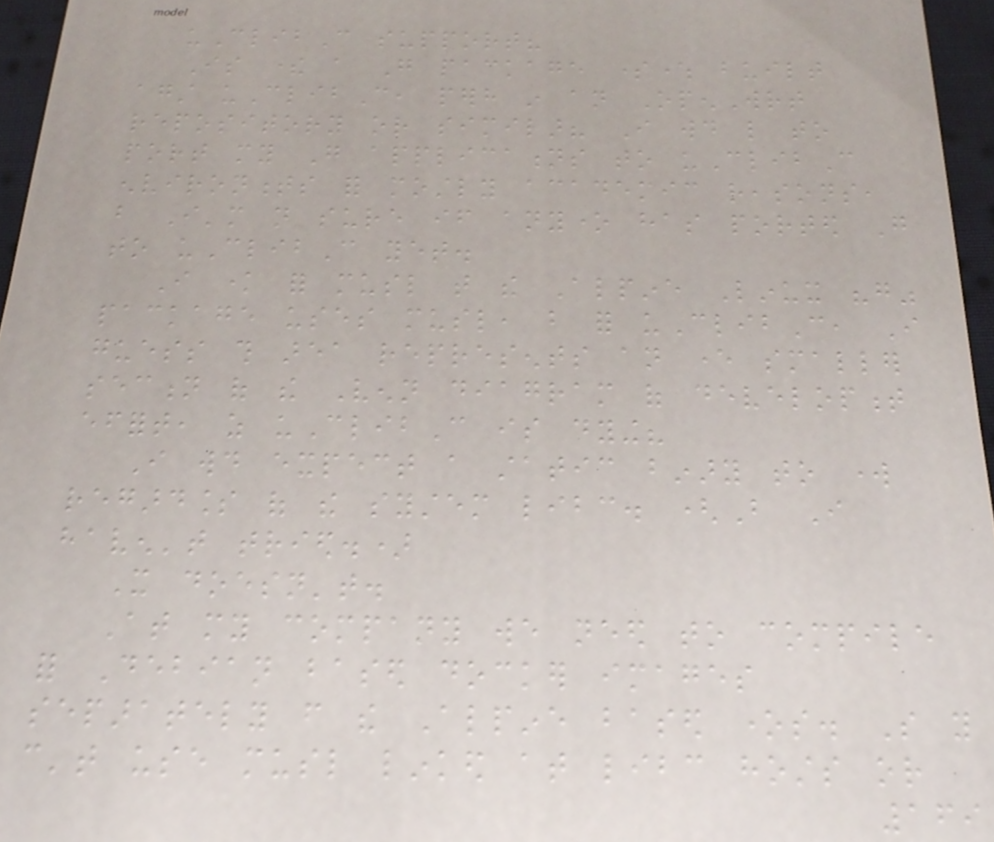uClibC support?
Is there a Go package somewhere built
against uClibC, perhaps in an OpenWrt
repository or similar? I would like to
port my Go applications to uClibC
environments for mostly academic reasons,
but I'm not sure if anyone has ported Go
to uClibC yet.
I know for musl that the Alpine Linux "go"
package uses musl, but for uClibC, I
guess this area represents an ever smaller
section of the Venn diagram of development
effort, as uClibC is dying?
I would expect a static binary to work
regardless of the system libc. (But I
haven't tried.)
It doesn't.
At my company we need to compile
for Debian based docker images
separately from the Alpine based ones. So you
can't use musl linked at libc hosts or
169
